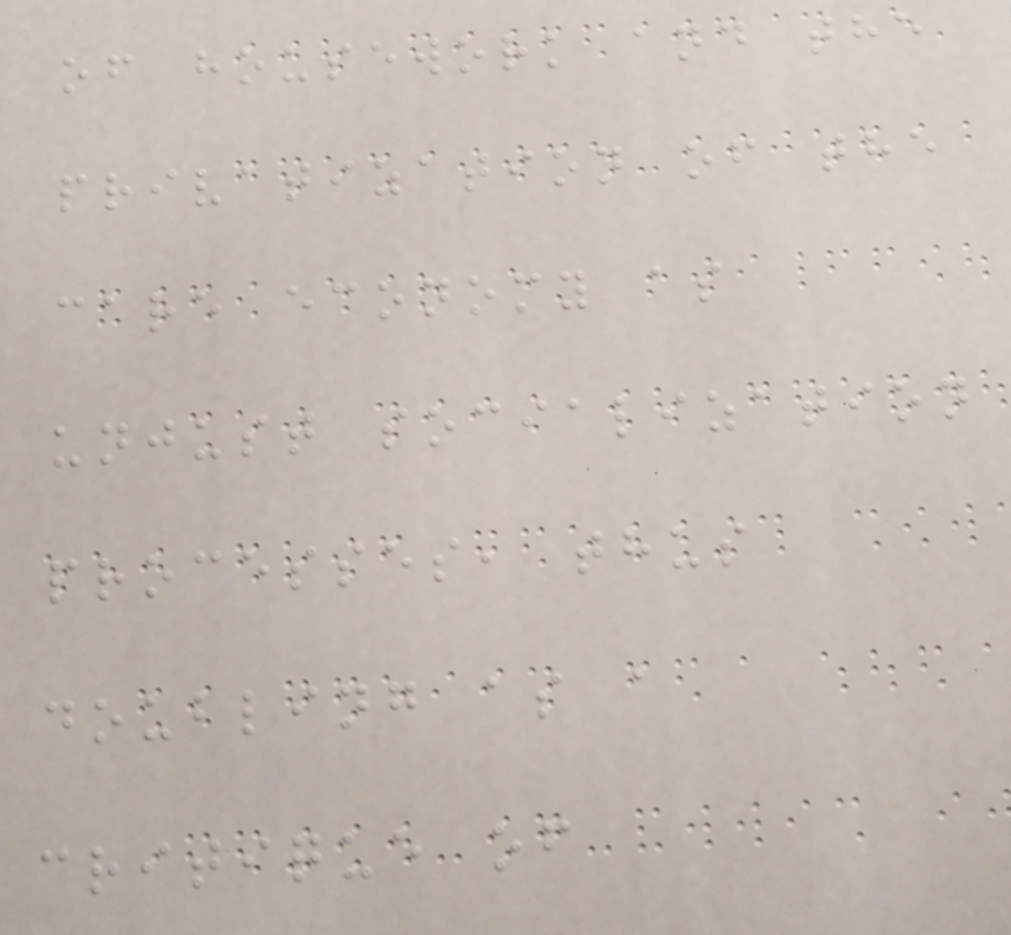of housework and the
privatization of the
care economy as
unjust socialization
processes, thus
doubling as a
critique of
